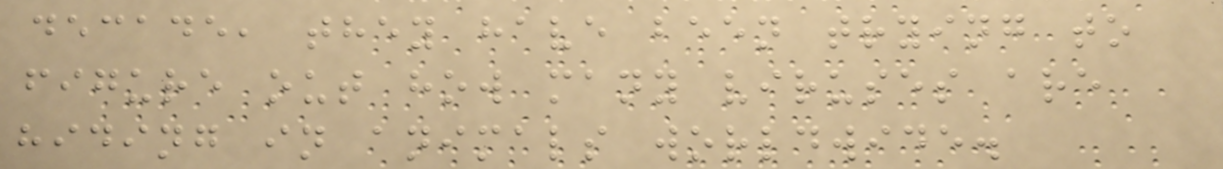decade, they have been trying to
figure out how many viruses are
hiding in animals worldwide.
